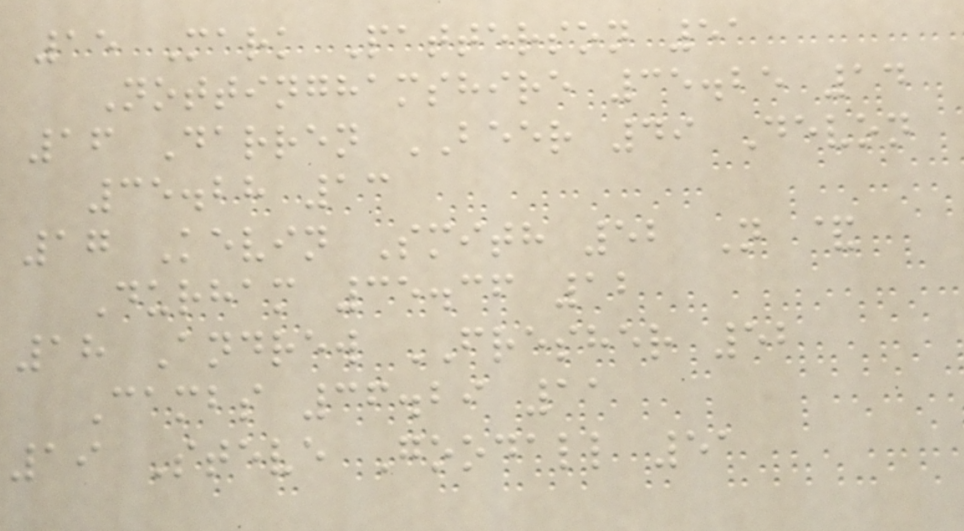15 Mark Patterson 51
Nottinghamshire 35.25 14
16 Darren BEER 49 Devon
35.28 13
17 Kevin Smith 52 N &
Durham 35.36 12
18 Andrew FRESHER 52
Cambs 36.29 11
19 Steve Goodall 51
